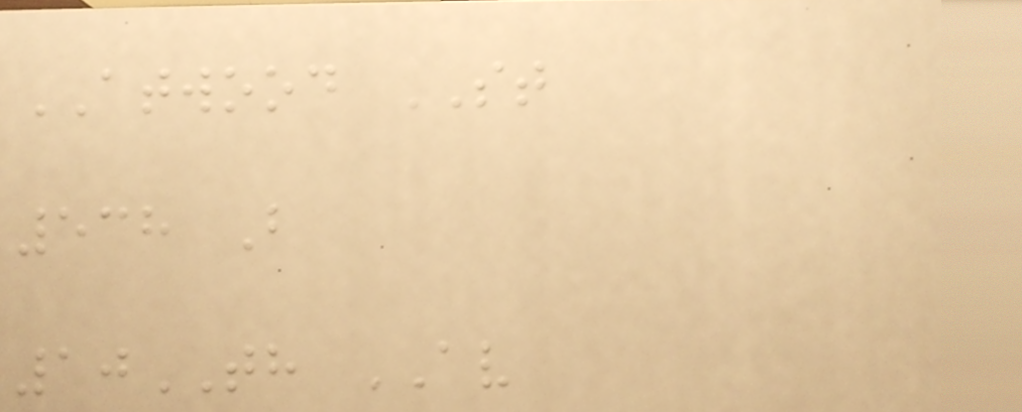ATWOOD ST
538 B
10TH AV
